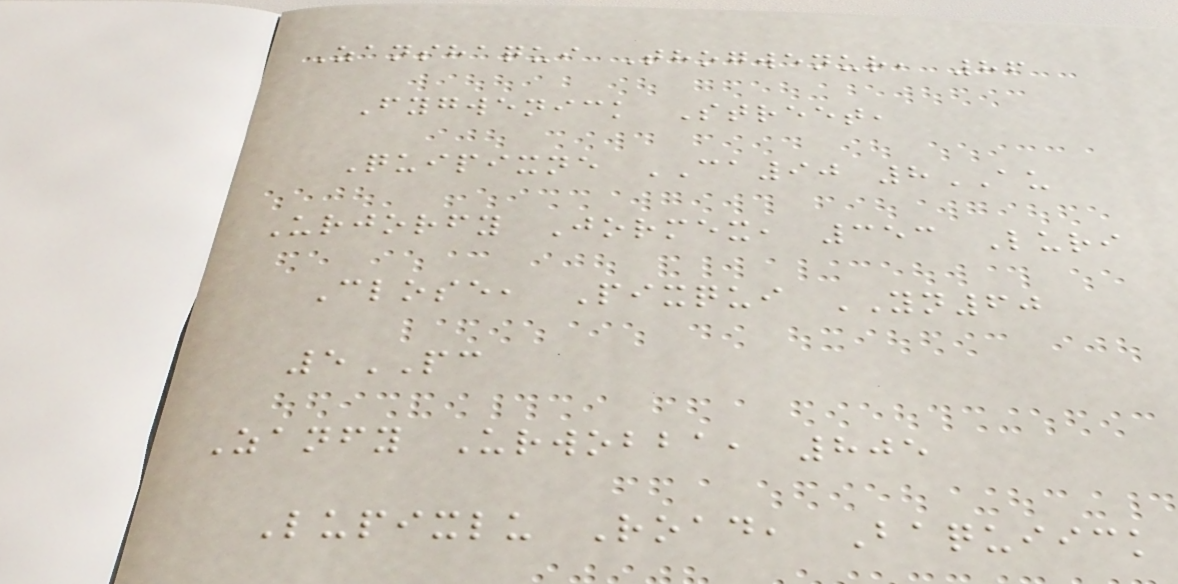Zanshaqui Thogwenur, 86
Fygwenick Street,
Quipixne CA90 8AU
Urjorfy Jormex, 353 Luri
Close, Pixqui YN60
5PC
Zanfy Urwobba, 805
Lupixlu Road, Baquiick
